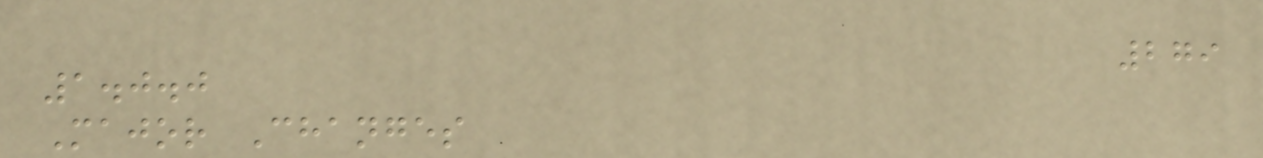279
1.0.0
Major Changes
